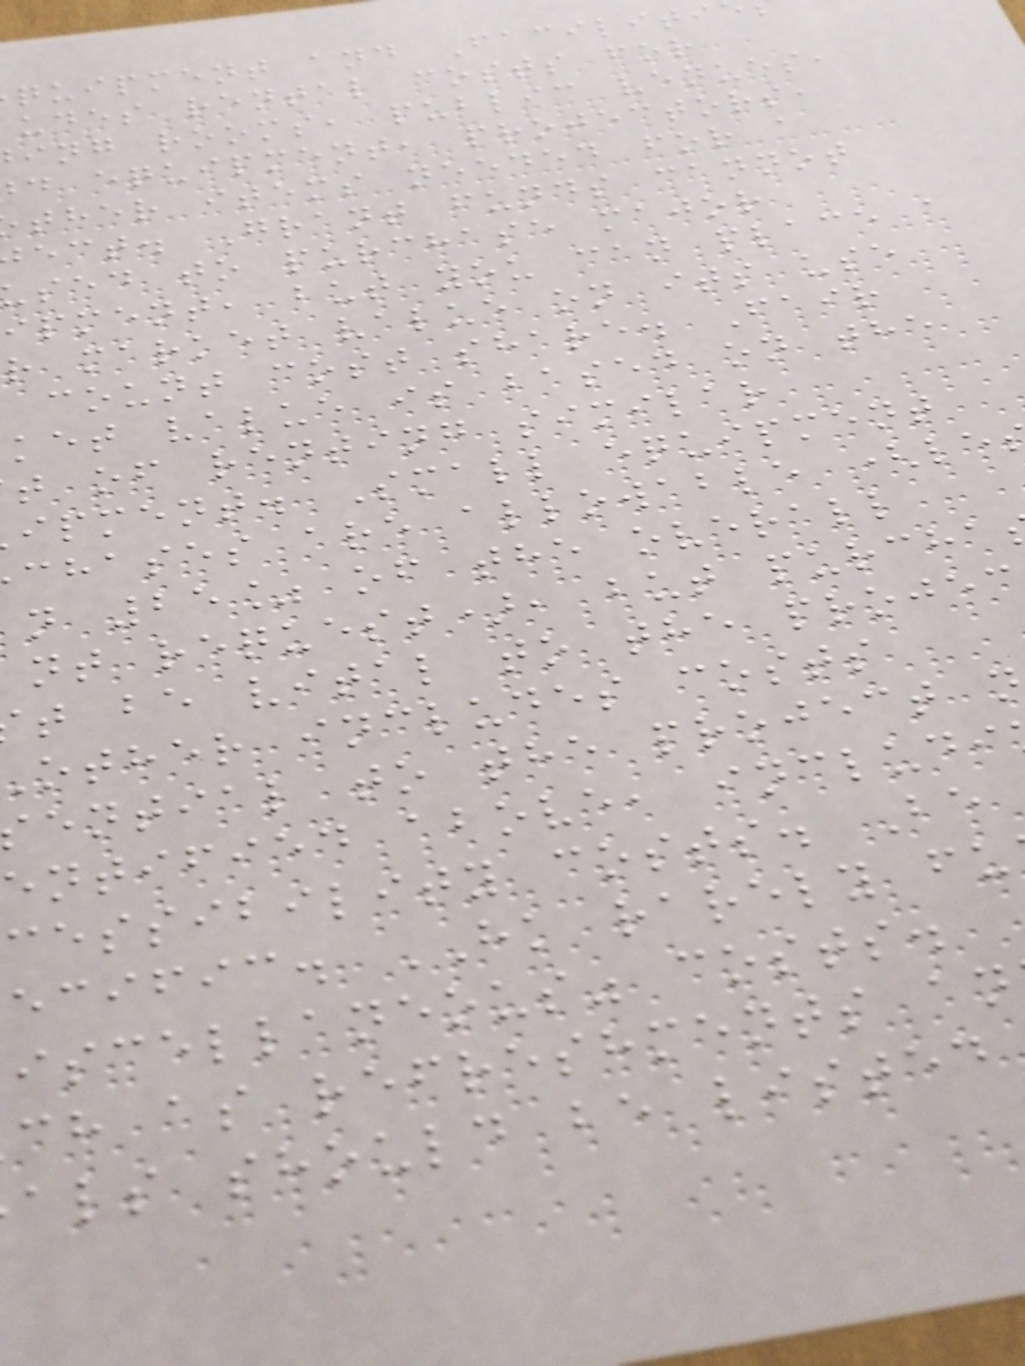quipment and Faciliti
udes rental costs for
ing rooms, public venues,
d equipment, projectors,
ther items needed for a
ect. Grant funds cannot
sed to purchase major
ipment, but you can place a
r market value on its use
count cost share. Fair
ket value is based on the
t of renting similar
ipment. Small equipment
chases are allowable (le
n 25% of the overall
nt request), but purcha
t be vital to the projec
other includes costs
ential to the project
entified above, includi
cessibility costs. Be
ecific. HK rarely fu
iscellaneous" costs.
ch as refreshments an
als should be listed
